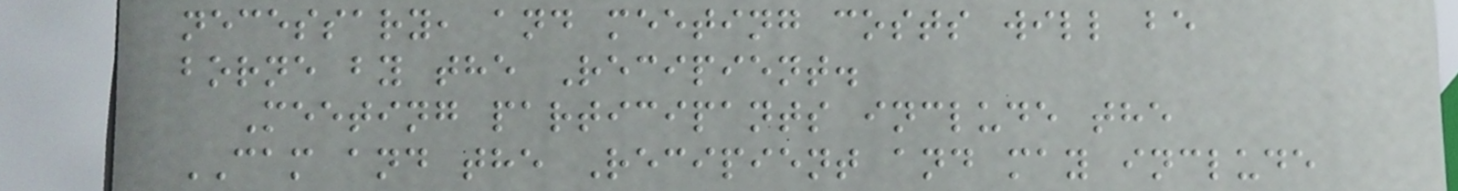necessary, and meeting costs will be
borne by the Recipient.
Meeting participants include the
CAM and the Recipient and may include
